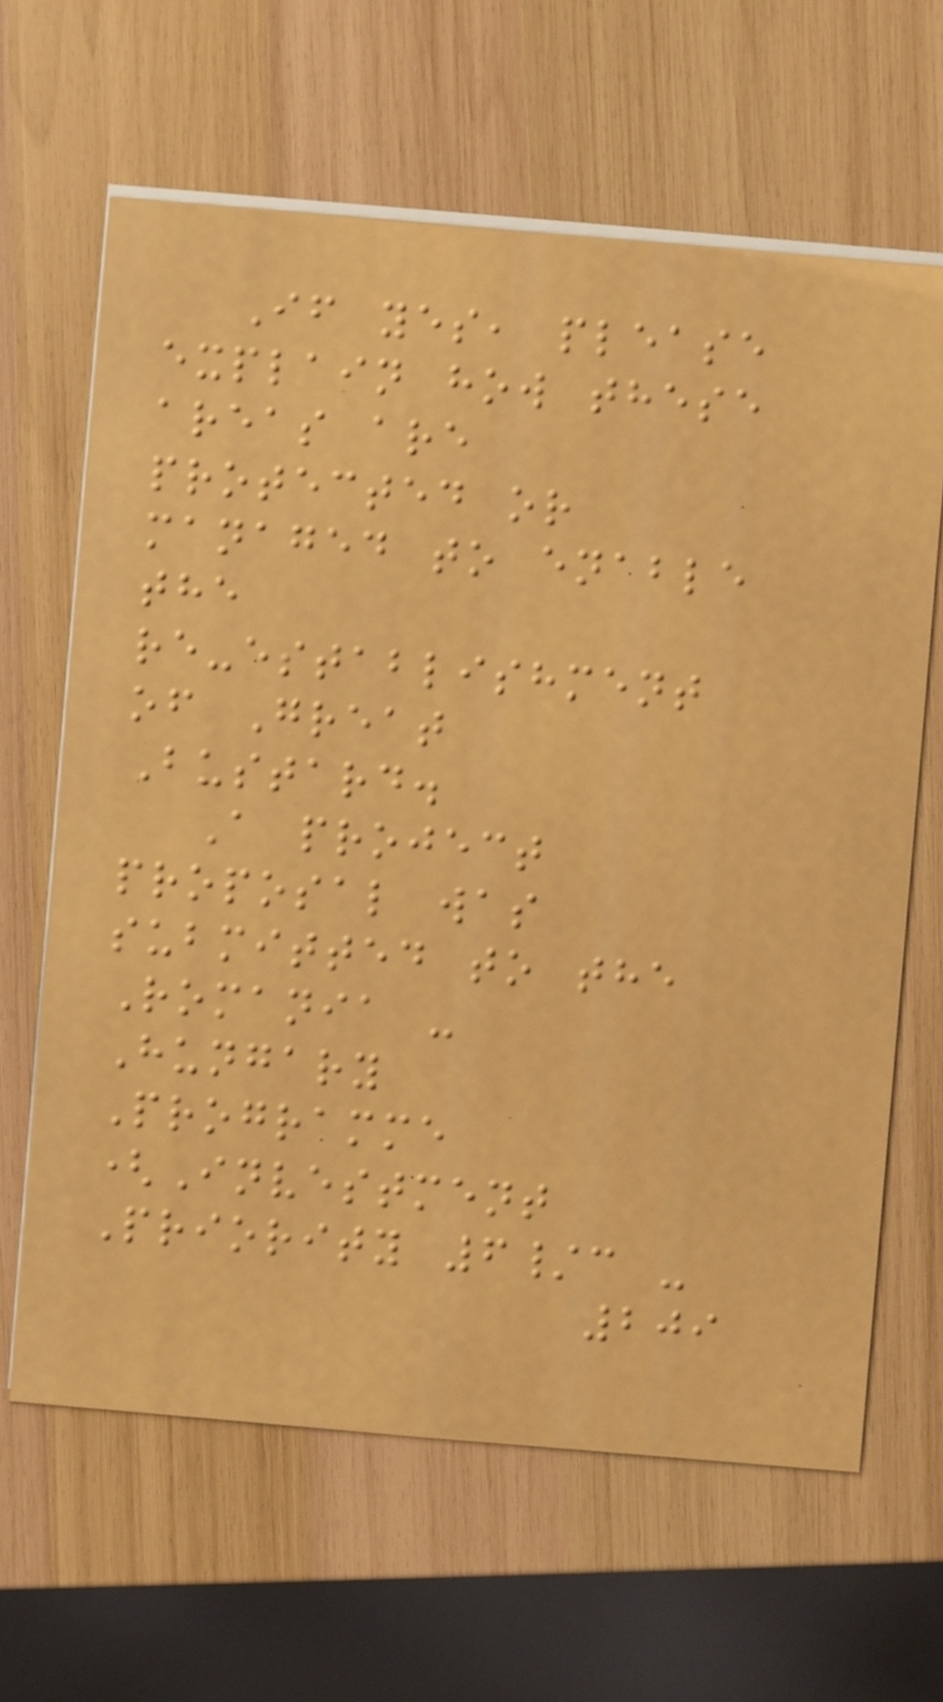If yes, please
explain how these
areas are
protected or
managed to enable
the
re-establishment
of Great
Bustard.
A project
proposal was
submitted to the
Romania -
Hungary
Programme
(Investment
Priority 6/c -
209
